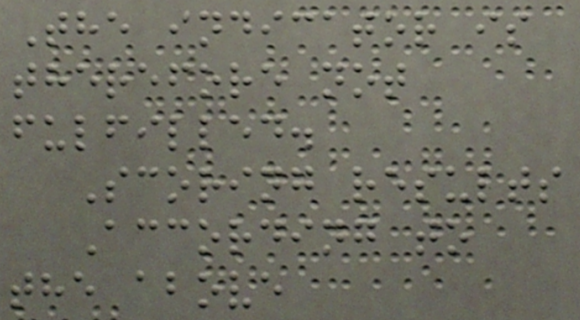The indicator is
therefore not
fulfilled.
Scoring results
According to
the above
